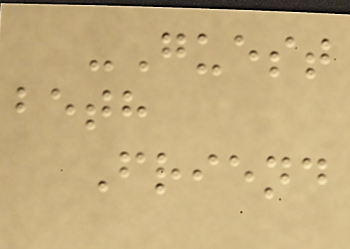-Guest
beth
Friend
